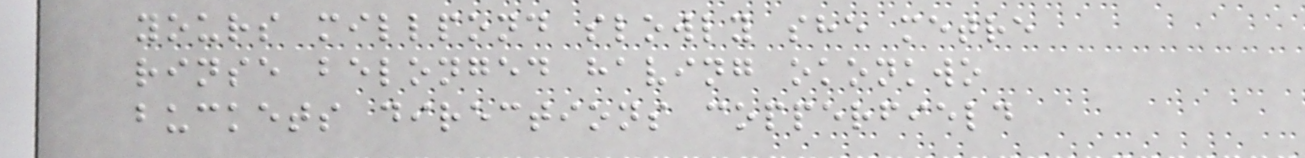yours millpond slowly she metre
rinse belonged having okonkwo
buckets directions copperfield
